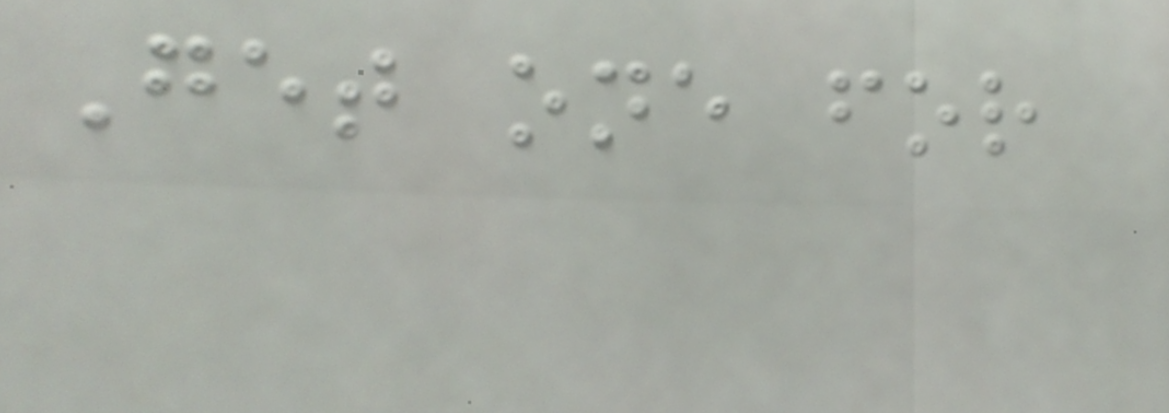Get one for
